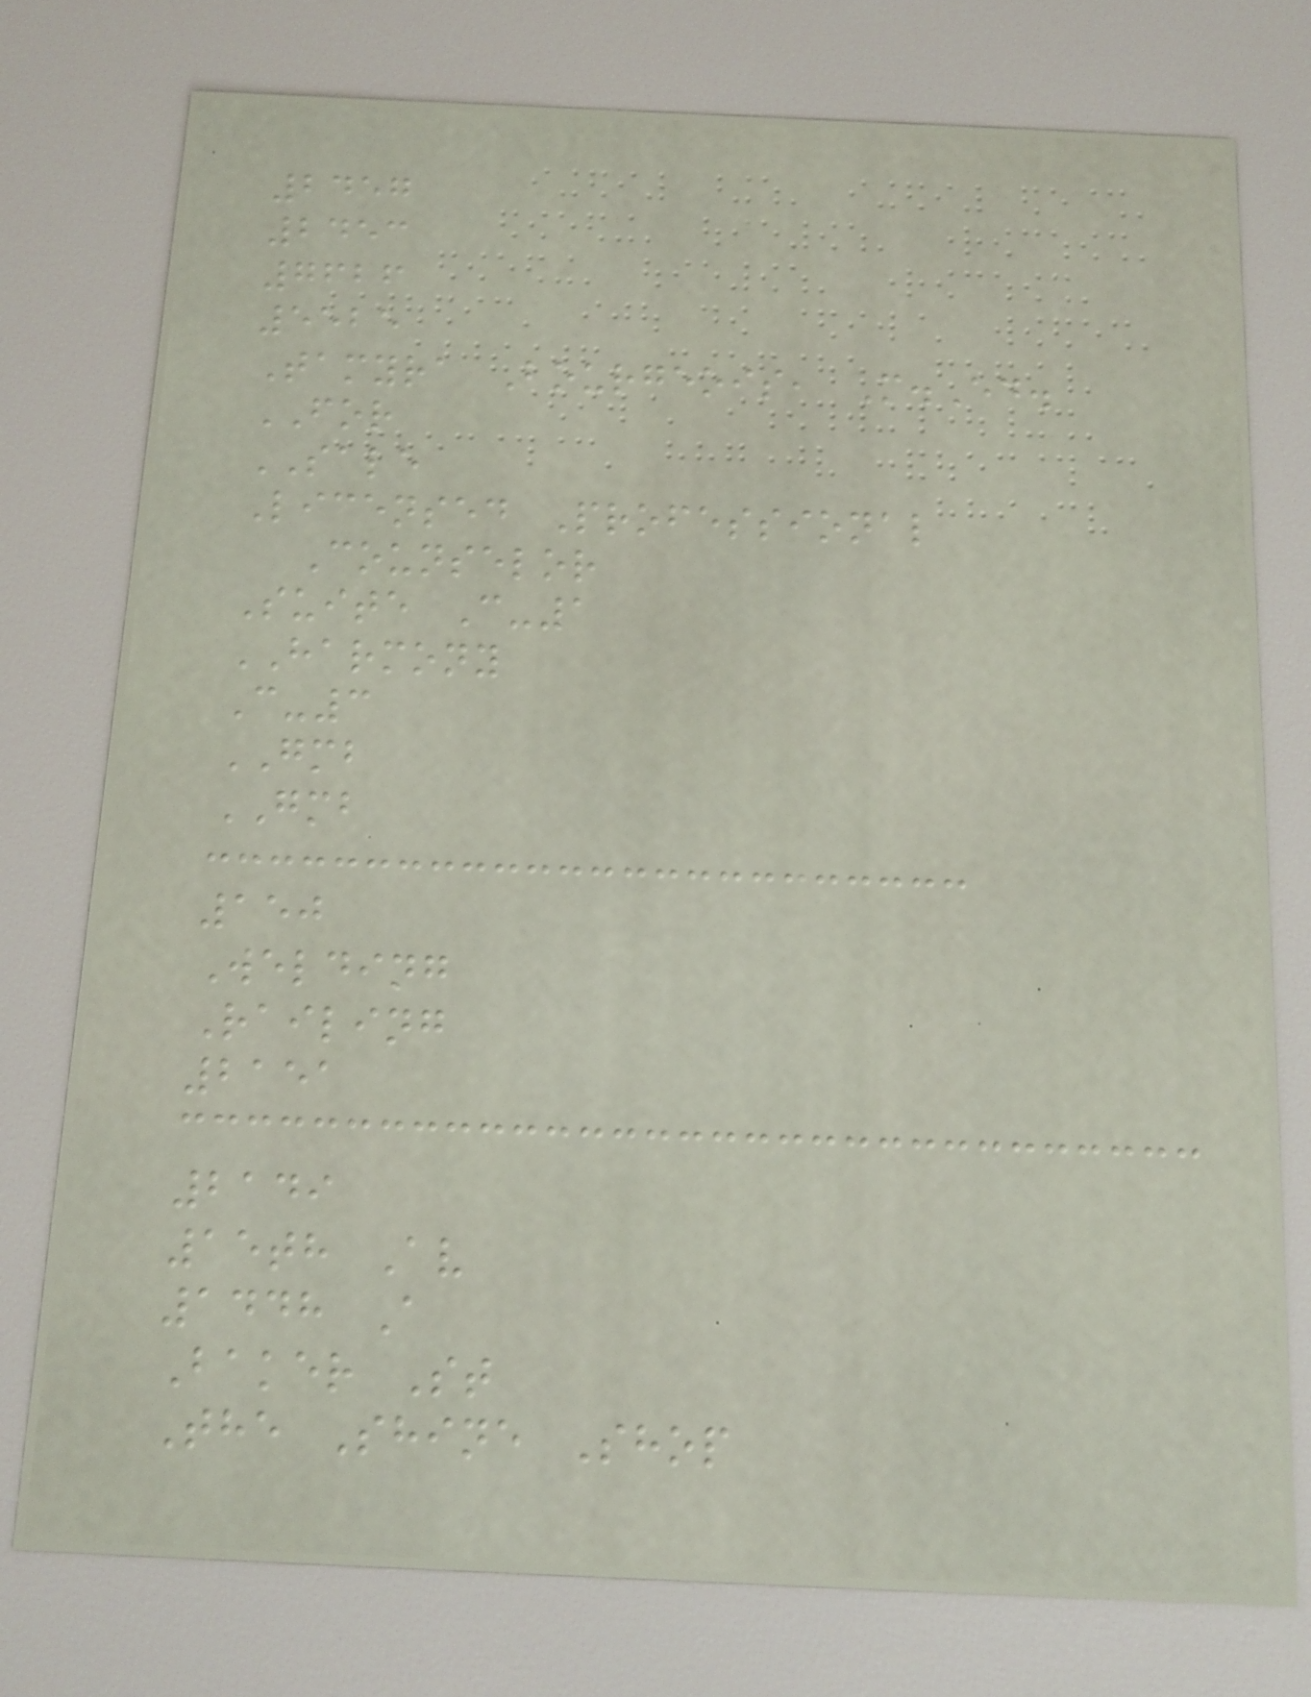2457
2453
7626
5525
Tamyra Bourgeois, M.Ed.
FOR
SALE
Licensed Professional
Counselor
Suite C-1
HARMONY
C-3
GMB
GMB
150
Welding
Railing
2151
2149
15th Av
1448 A
Baker St
The Shine Shop
